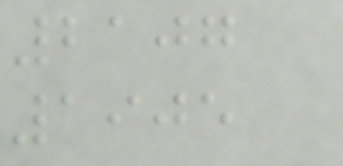2107
1905
